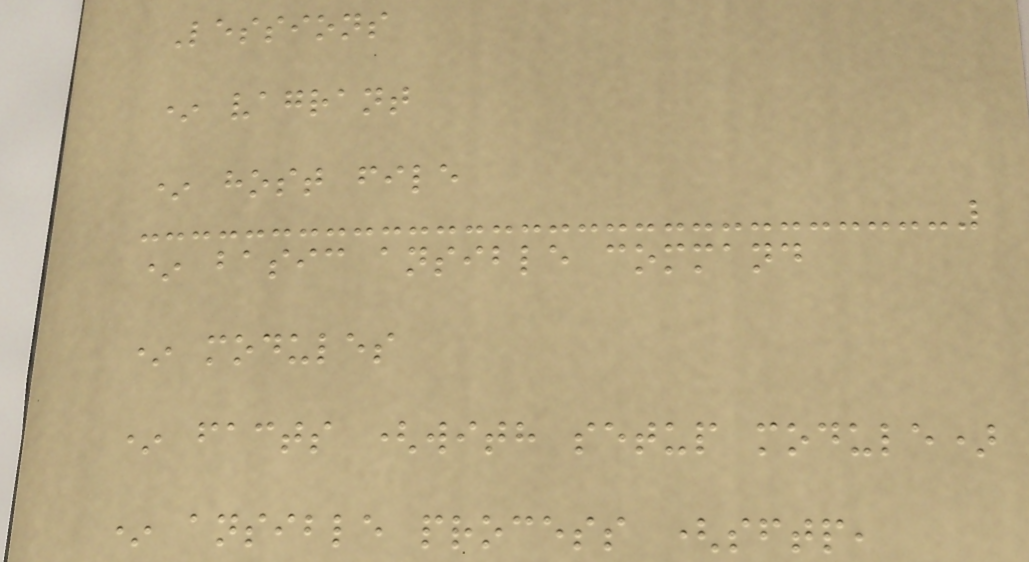Lessions
* vagrant
* host file
* basic ansible command
* modules
* facts (with setup module)
* ansible process (sftp,
